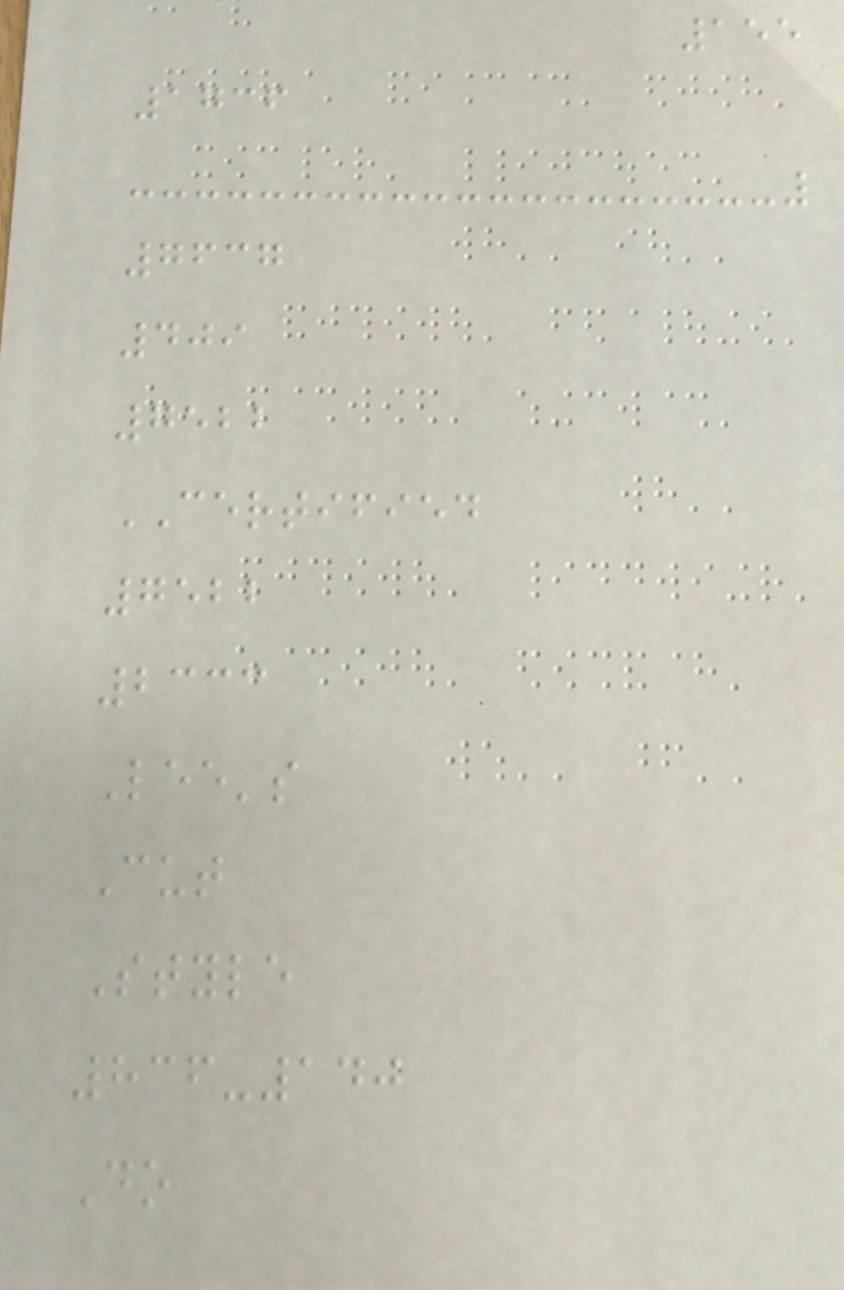155
1736
7637
409
7522
CERTIFIED
7522
2333
Lee's
Cut
Style
836-140
Do
